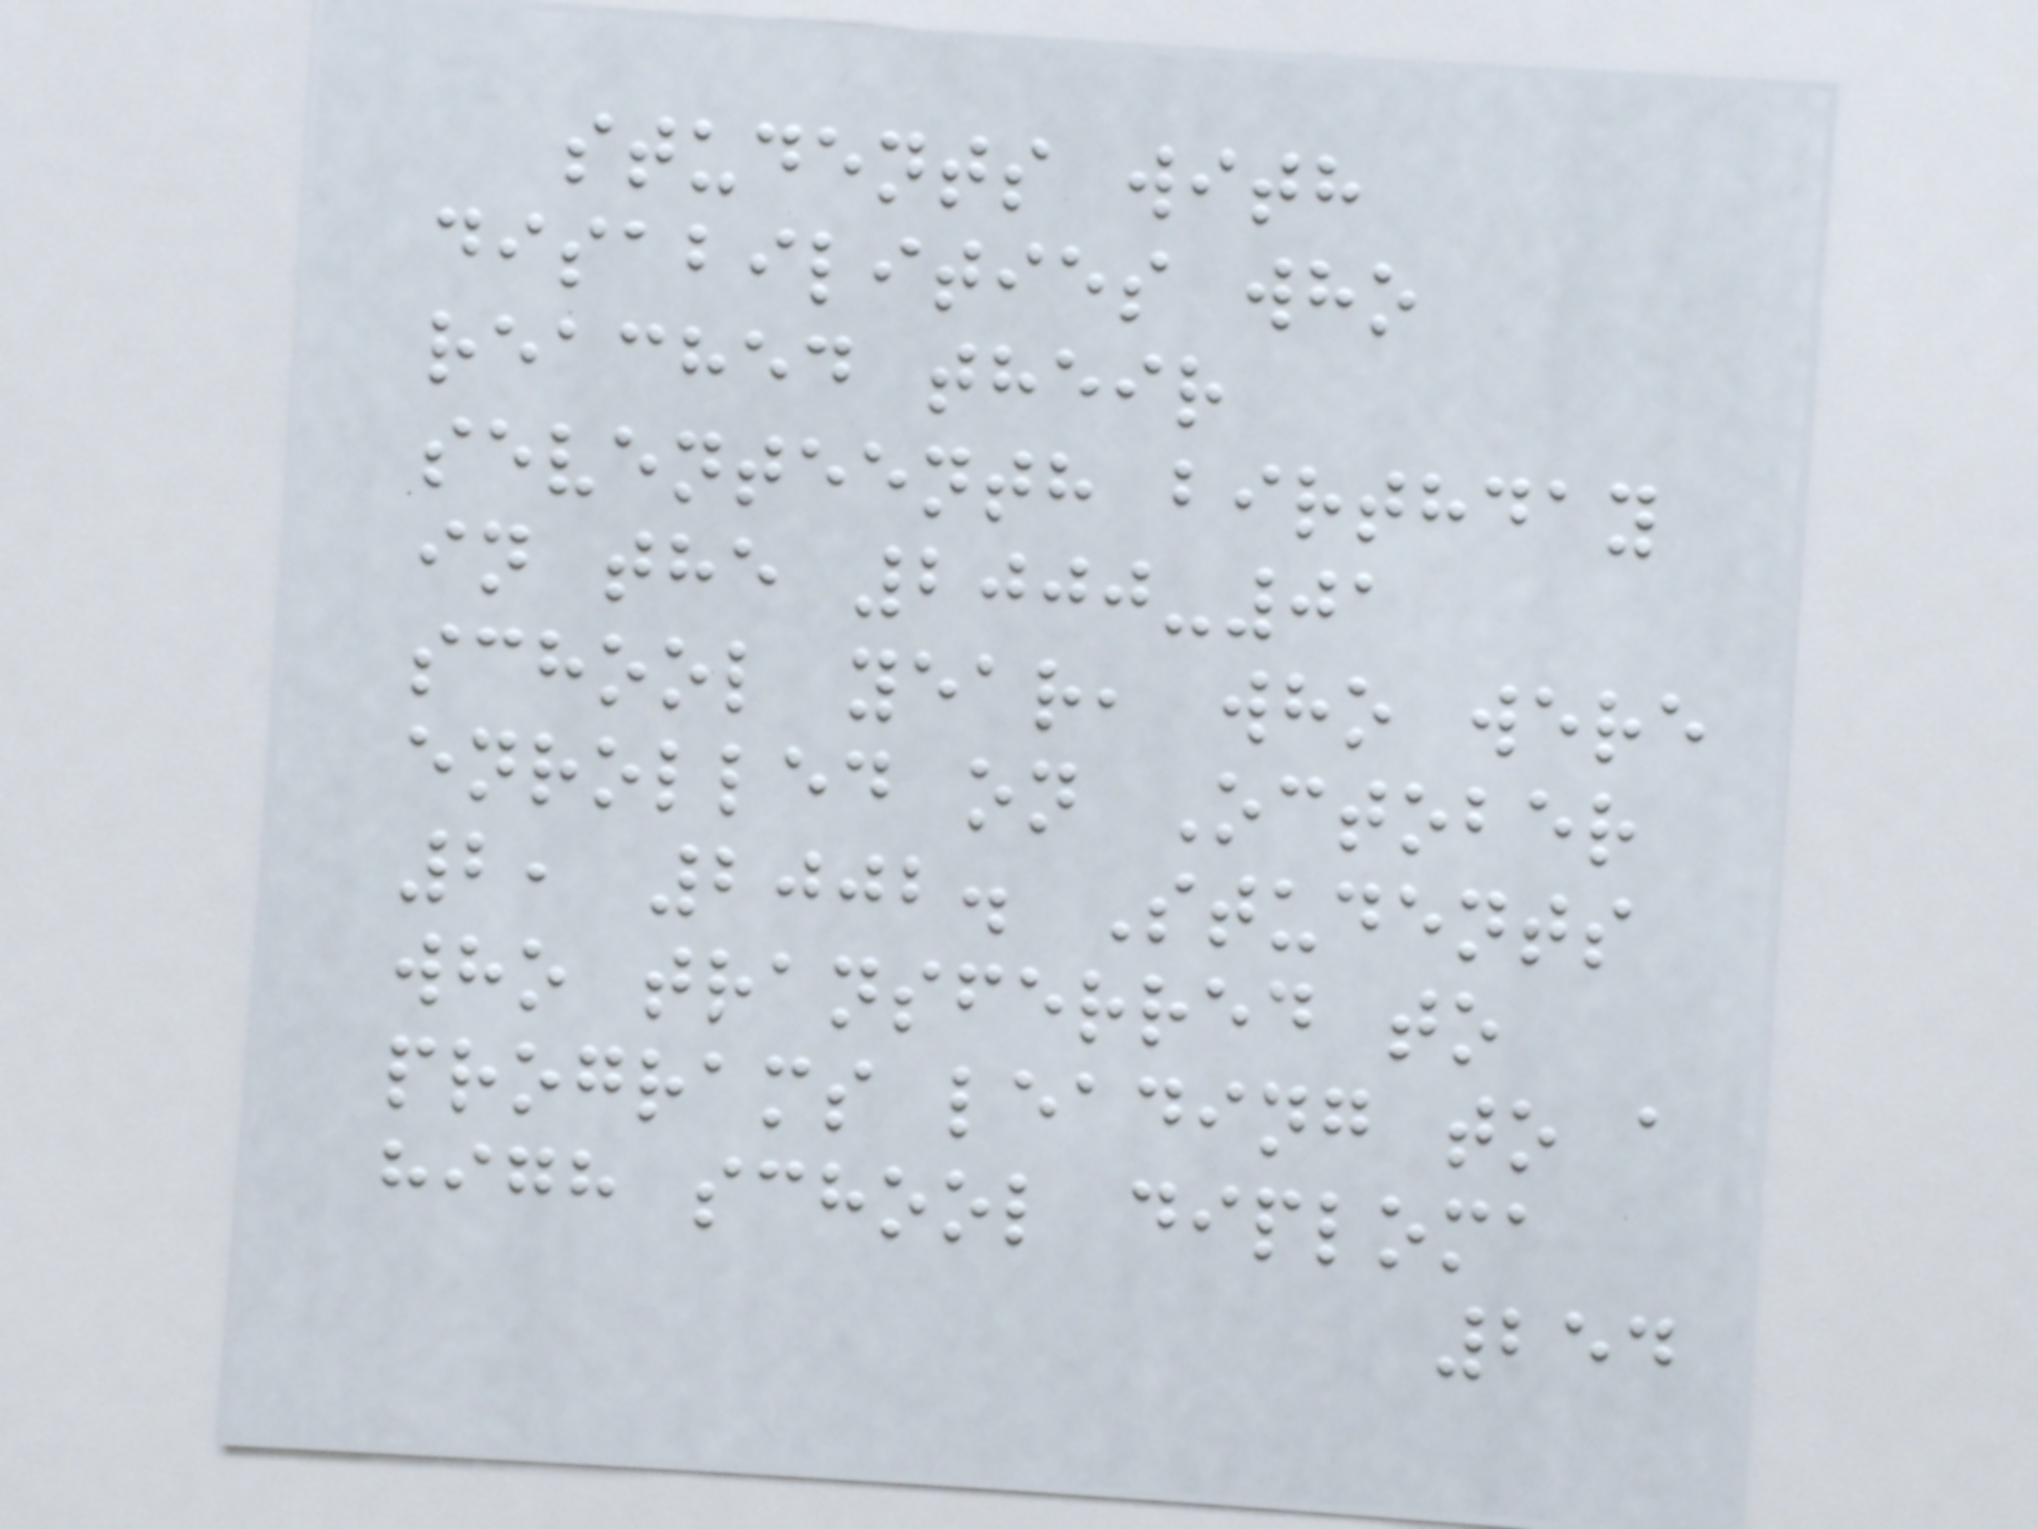students with
disabilities who
reached their
seventeenth birthday
in the 2000-01
school year, who were
enrolled on October
2, 2002. Students
who transferred to
programs leading to a
high school diploma
254
